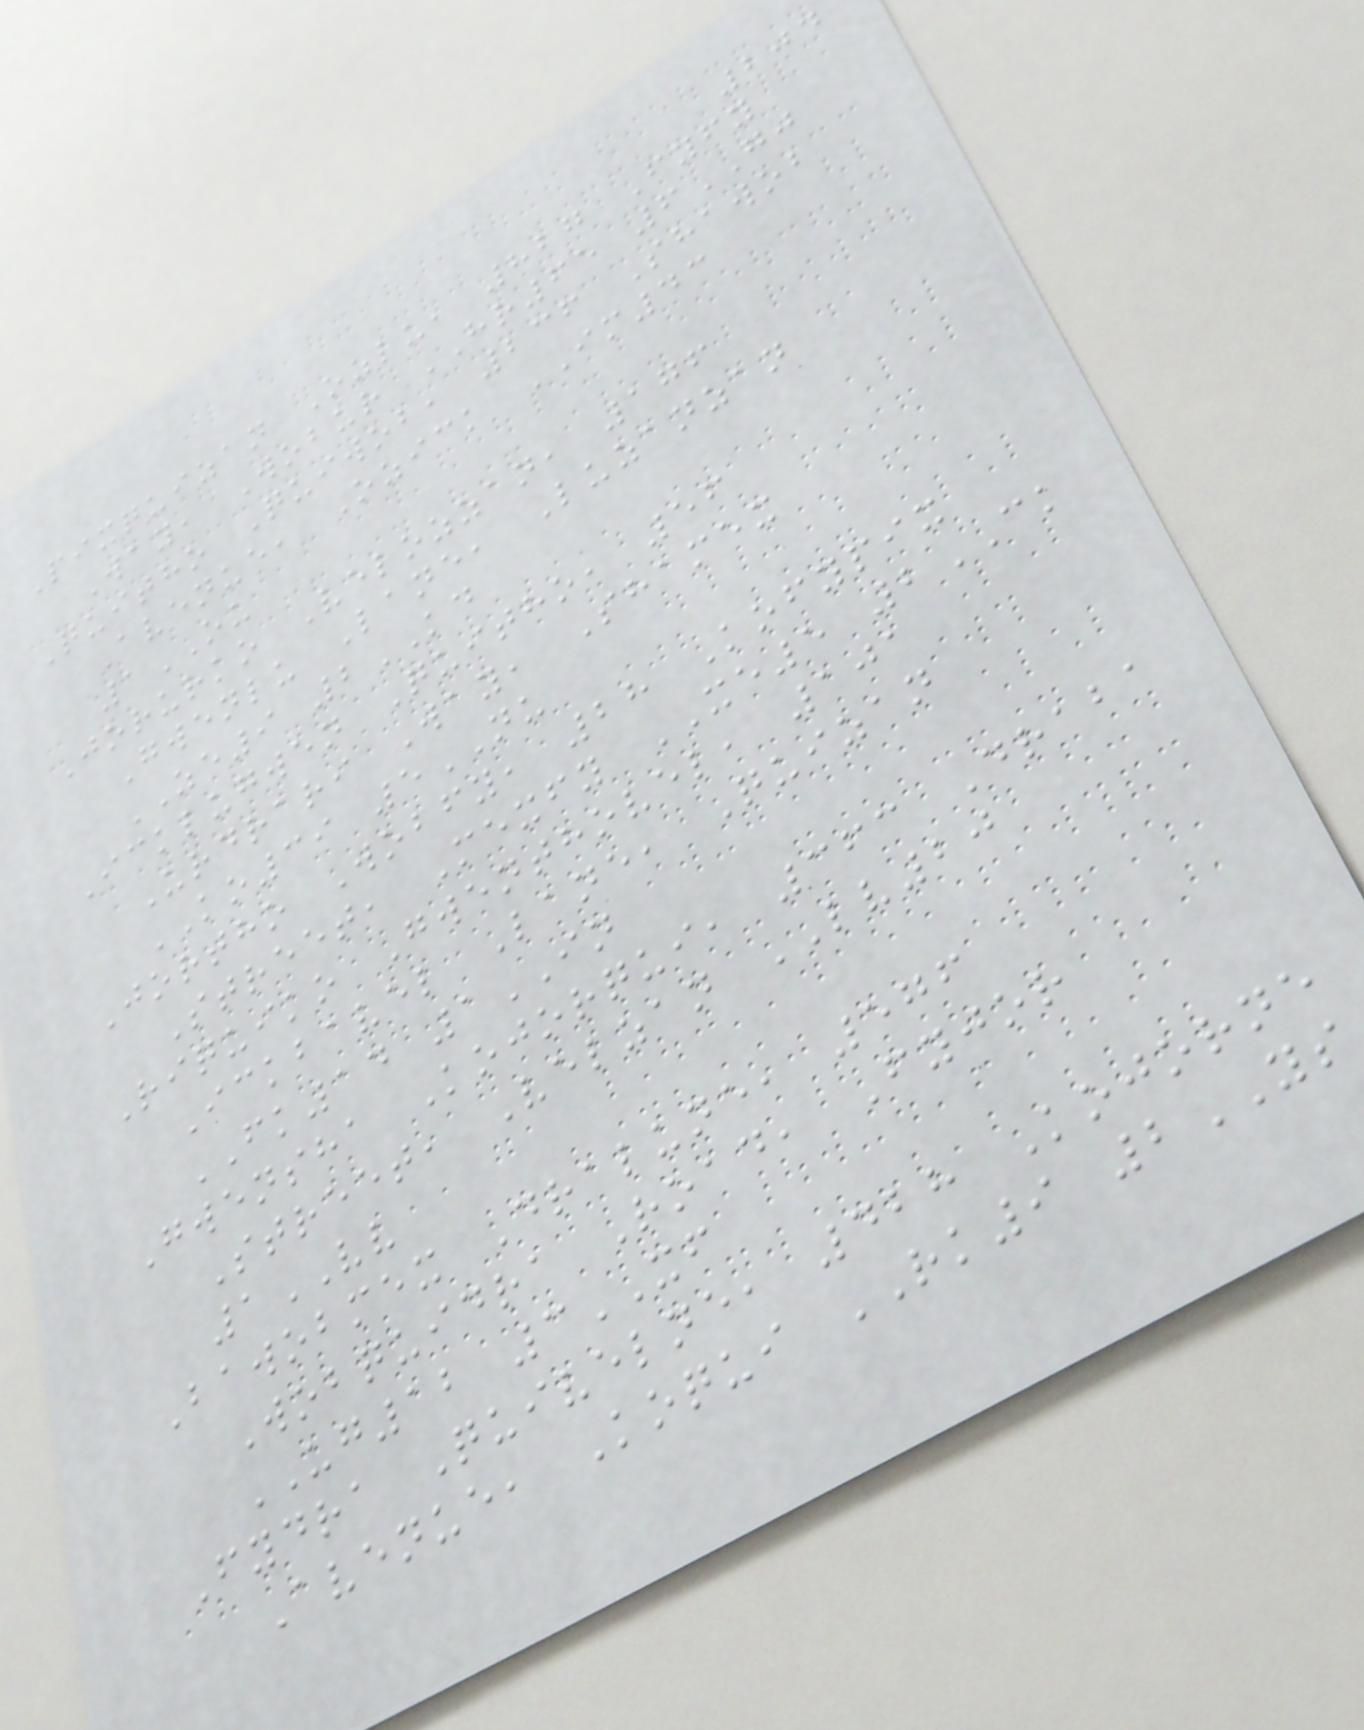204
Pixquizan Ozlu, 827 Fyfy
Way, Wobur HR65 6GJ
Quitho Quiwob, 236 Shawob
Avenue, Ozick IM43
1OU
Jorurko Velozzan, 176
Gwenlu Lane, Luzanzan
ZE9 2KD
Icklugwen Quitho, 56
Urdrari Way, Shamex
KO39 5NU
Jortho Wobfy, 28 Kofypix
Street, Mexfy XE5 2CK
Riquiko Gwenthovel, 101
Ickbavel Lane, Quizan
FK14 1IN
Gwensha Kojorqui, 363 Draba
Street, Velzan LV20
1VV
Bawobmex Dralune, 576
Wobquidra Road, Fyjor
UG12 3XF
Fydra Quivelne, 428 Kojorne
Avenue, Koqui RK9 2YS
